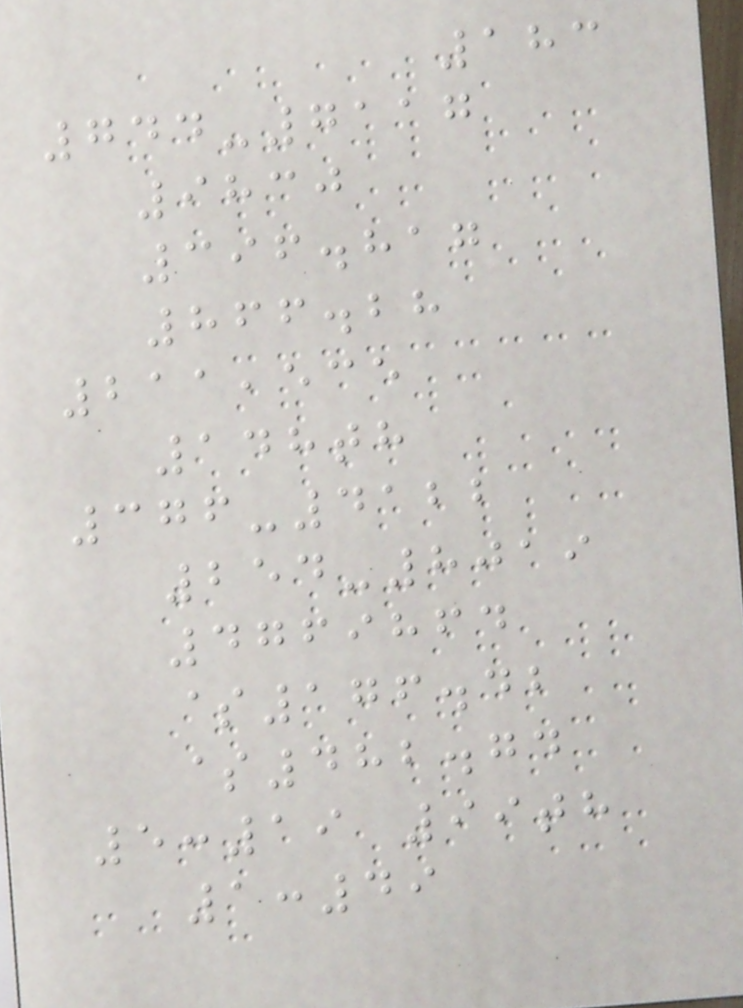183
744-7117
9830
396.817
866.28
211,535
148th
376-4122
254-8019
4769864
$176.42
$482.74
5:19 99th
1:49
